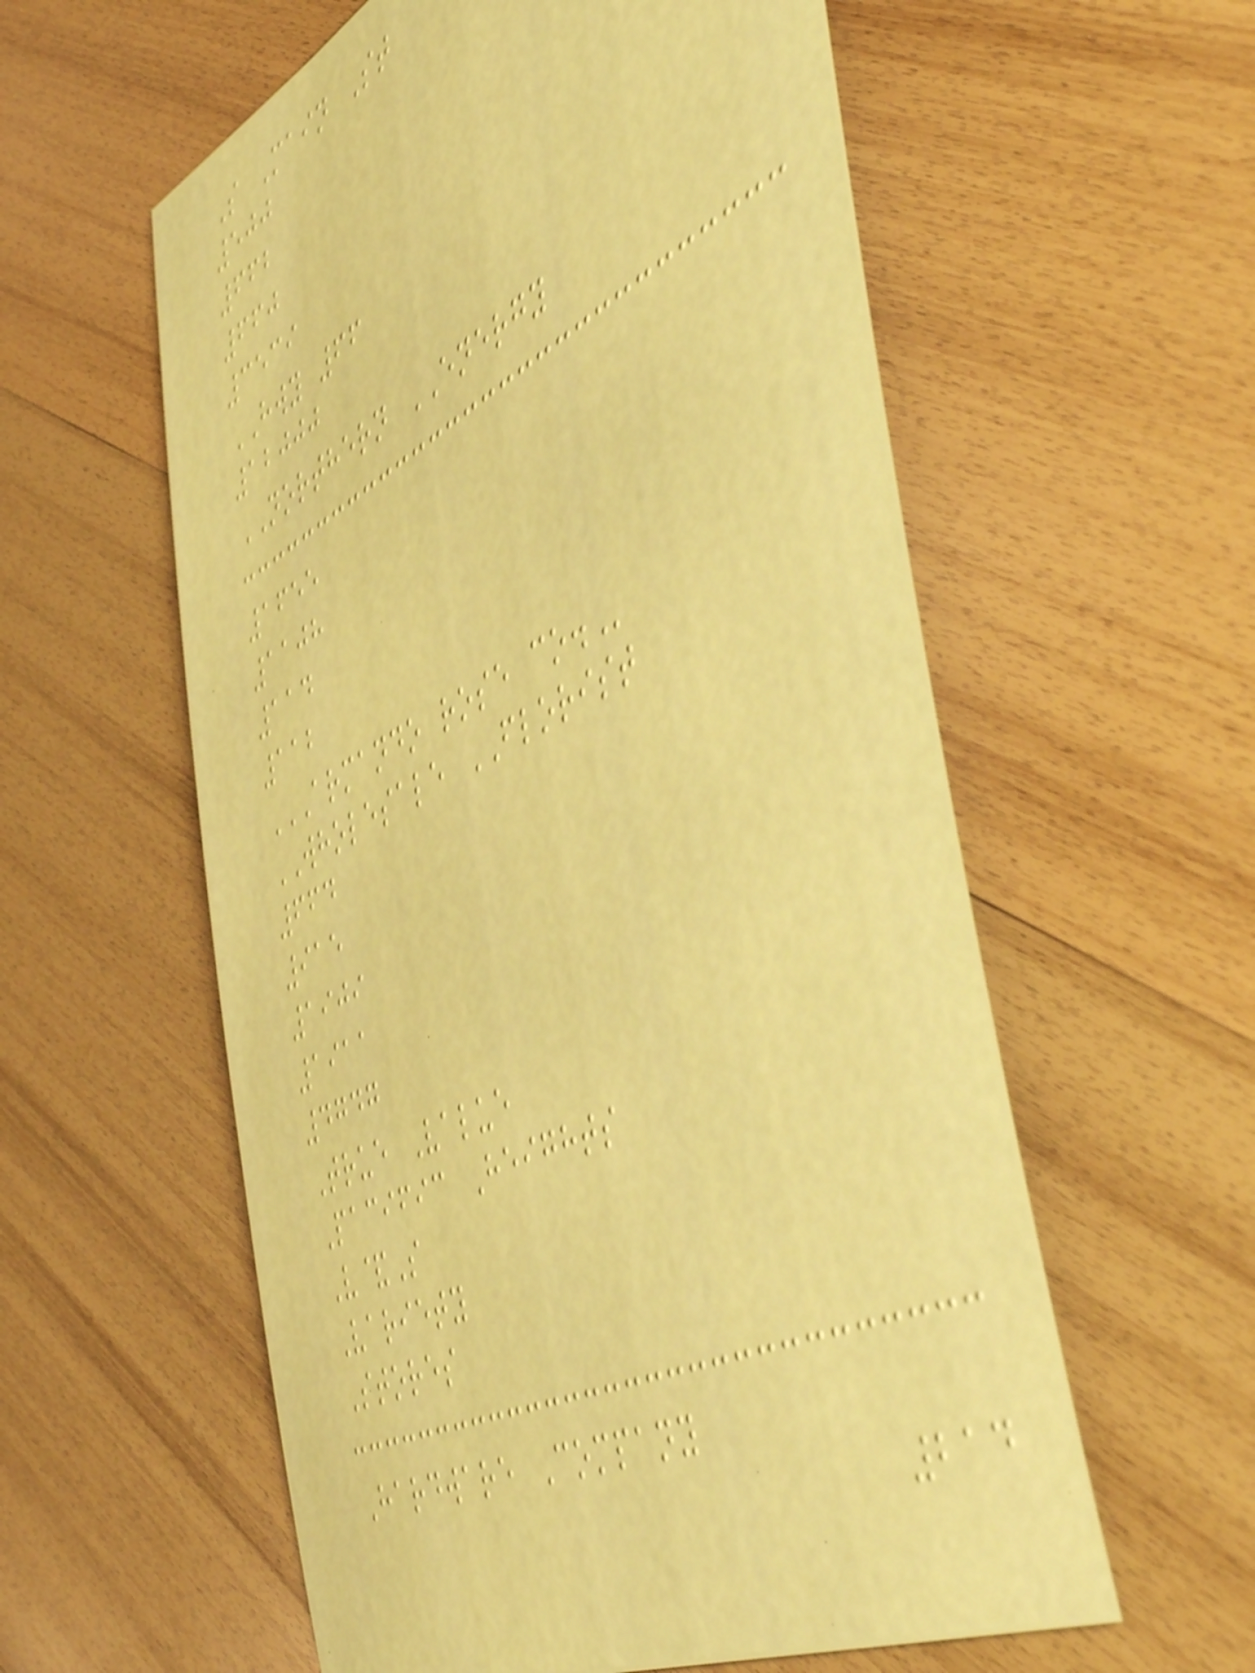S Main St
500
662
660
3539
HWY 66
12000
NORTHERN ENERGY
1655
1108
114
112
ARMANDO ROSE CO.
WHOLESALE FLORIST
664
915
1909
1911
4747
True Value
Pacific Heights
V&S
Variety
Stores
Hardware Company
214
